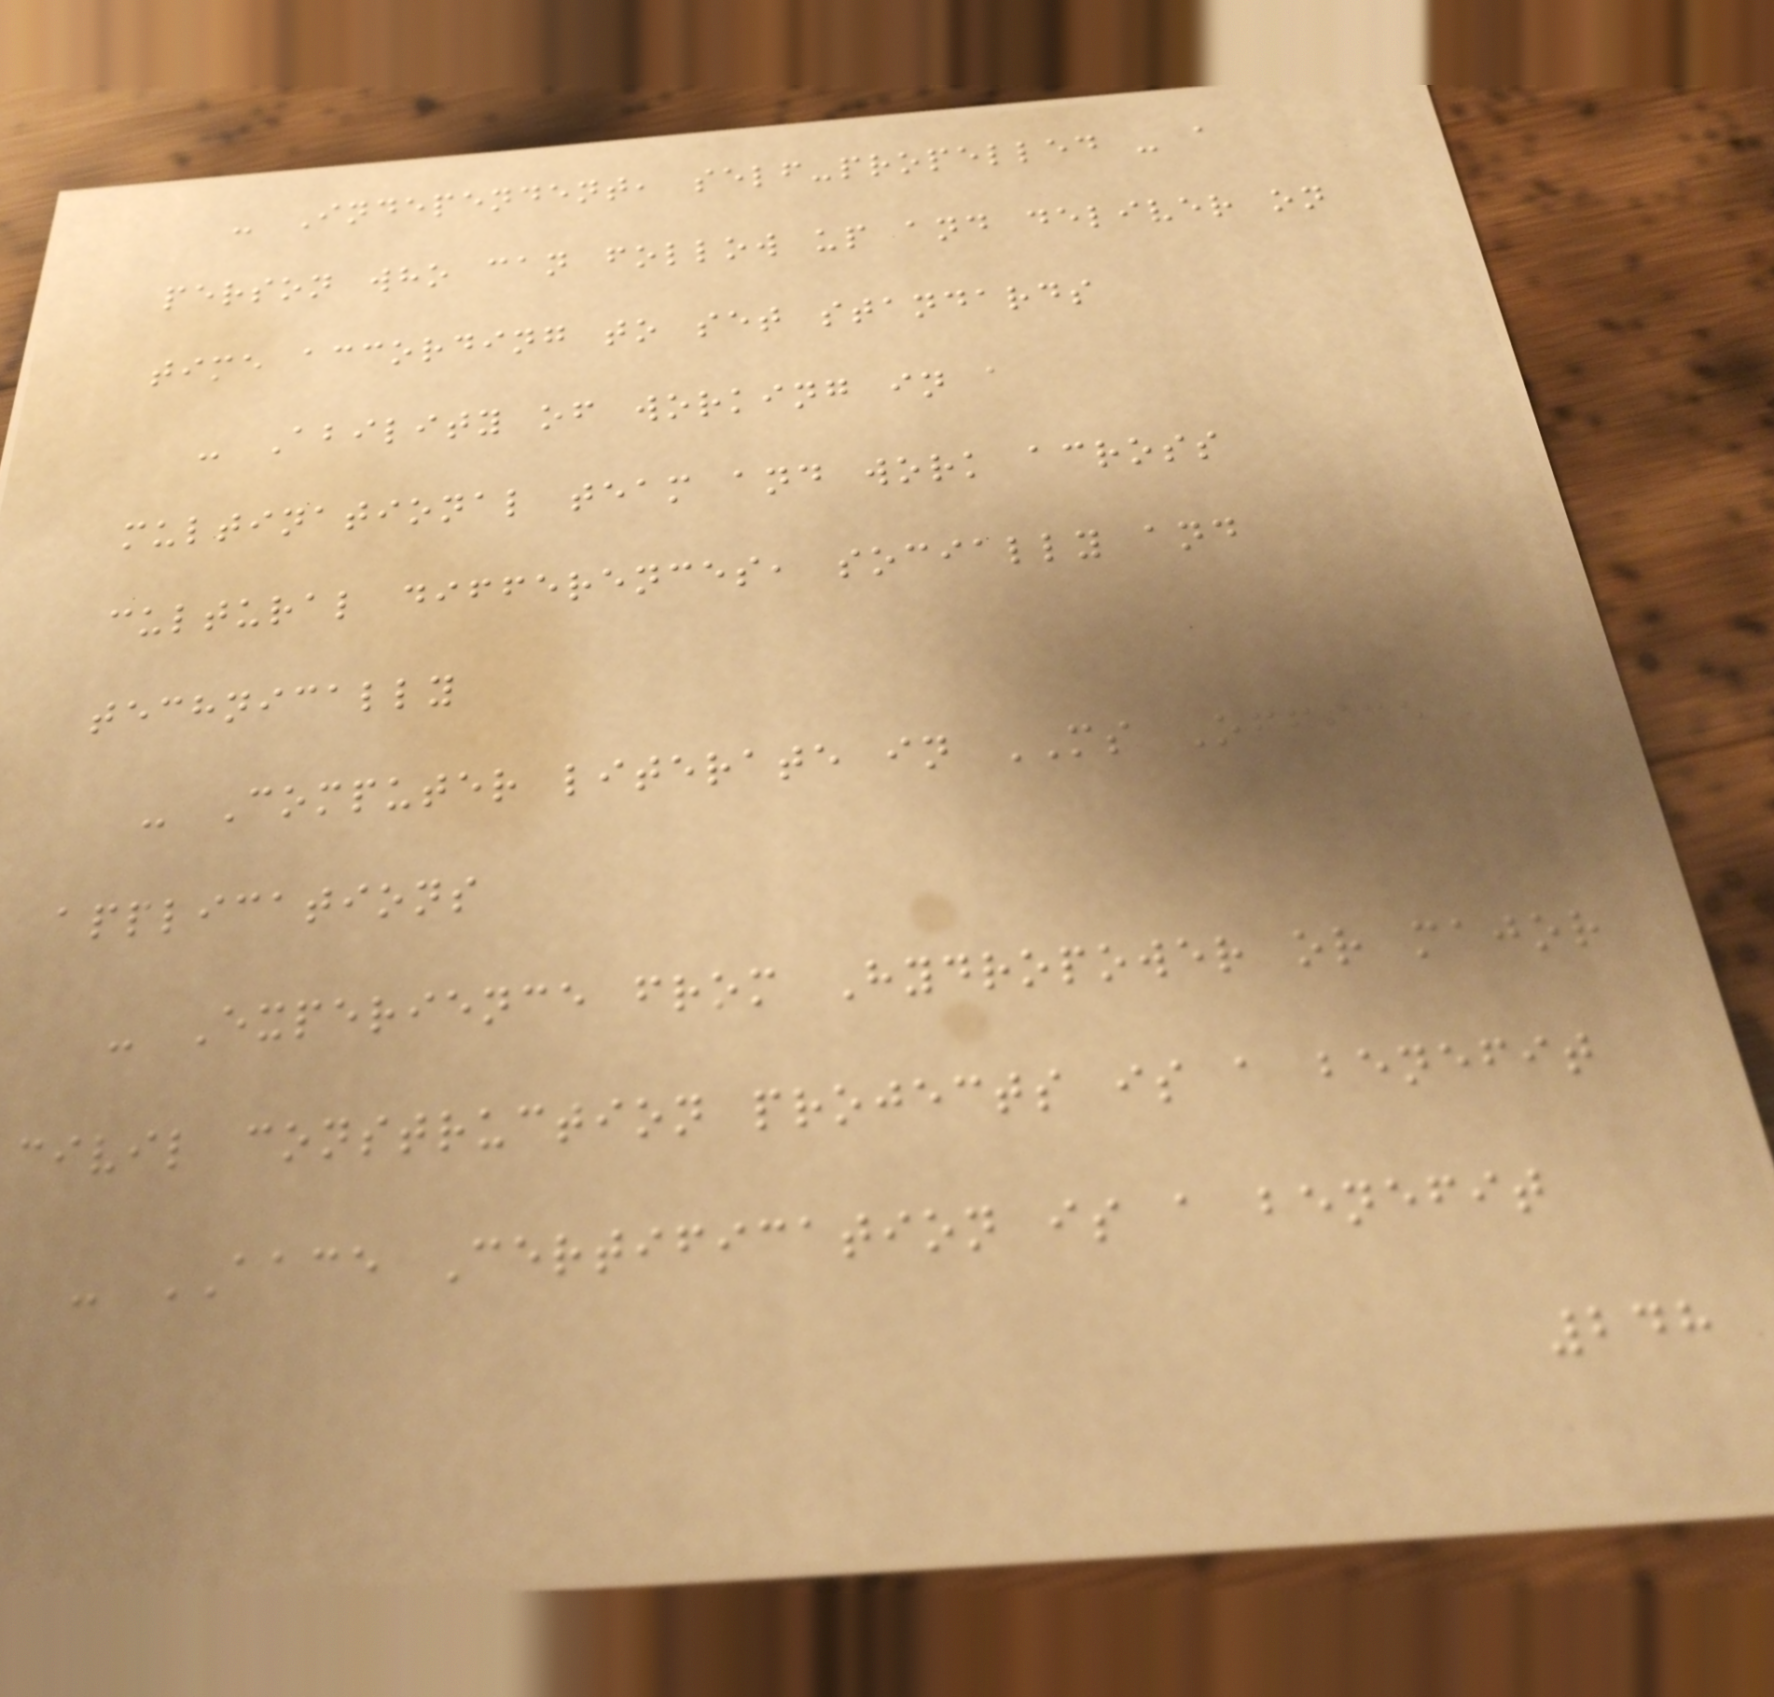- Independent, self-propelled - a
person who can follow up and deliver on
time according to set standards
- Ability of working in a
multinational team and work across
cultural differences, socially and
technically
- Computer literate in MS Office
applications
- Experience from Hydropower or major
civil construction projects is a benefit
- AACE Certification is a benefit
248
